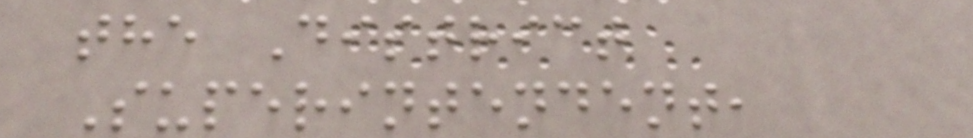the District
Superintendent,
